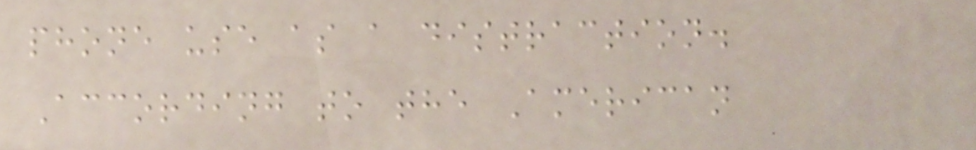phone use as a distraction.
According to the American
